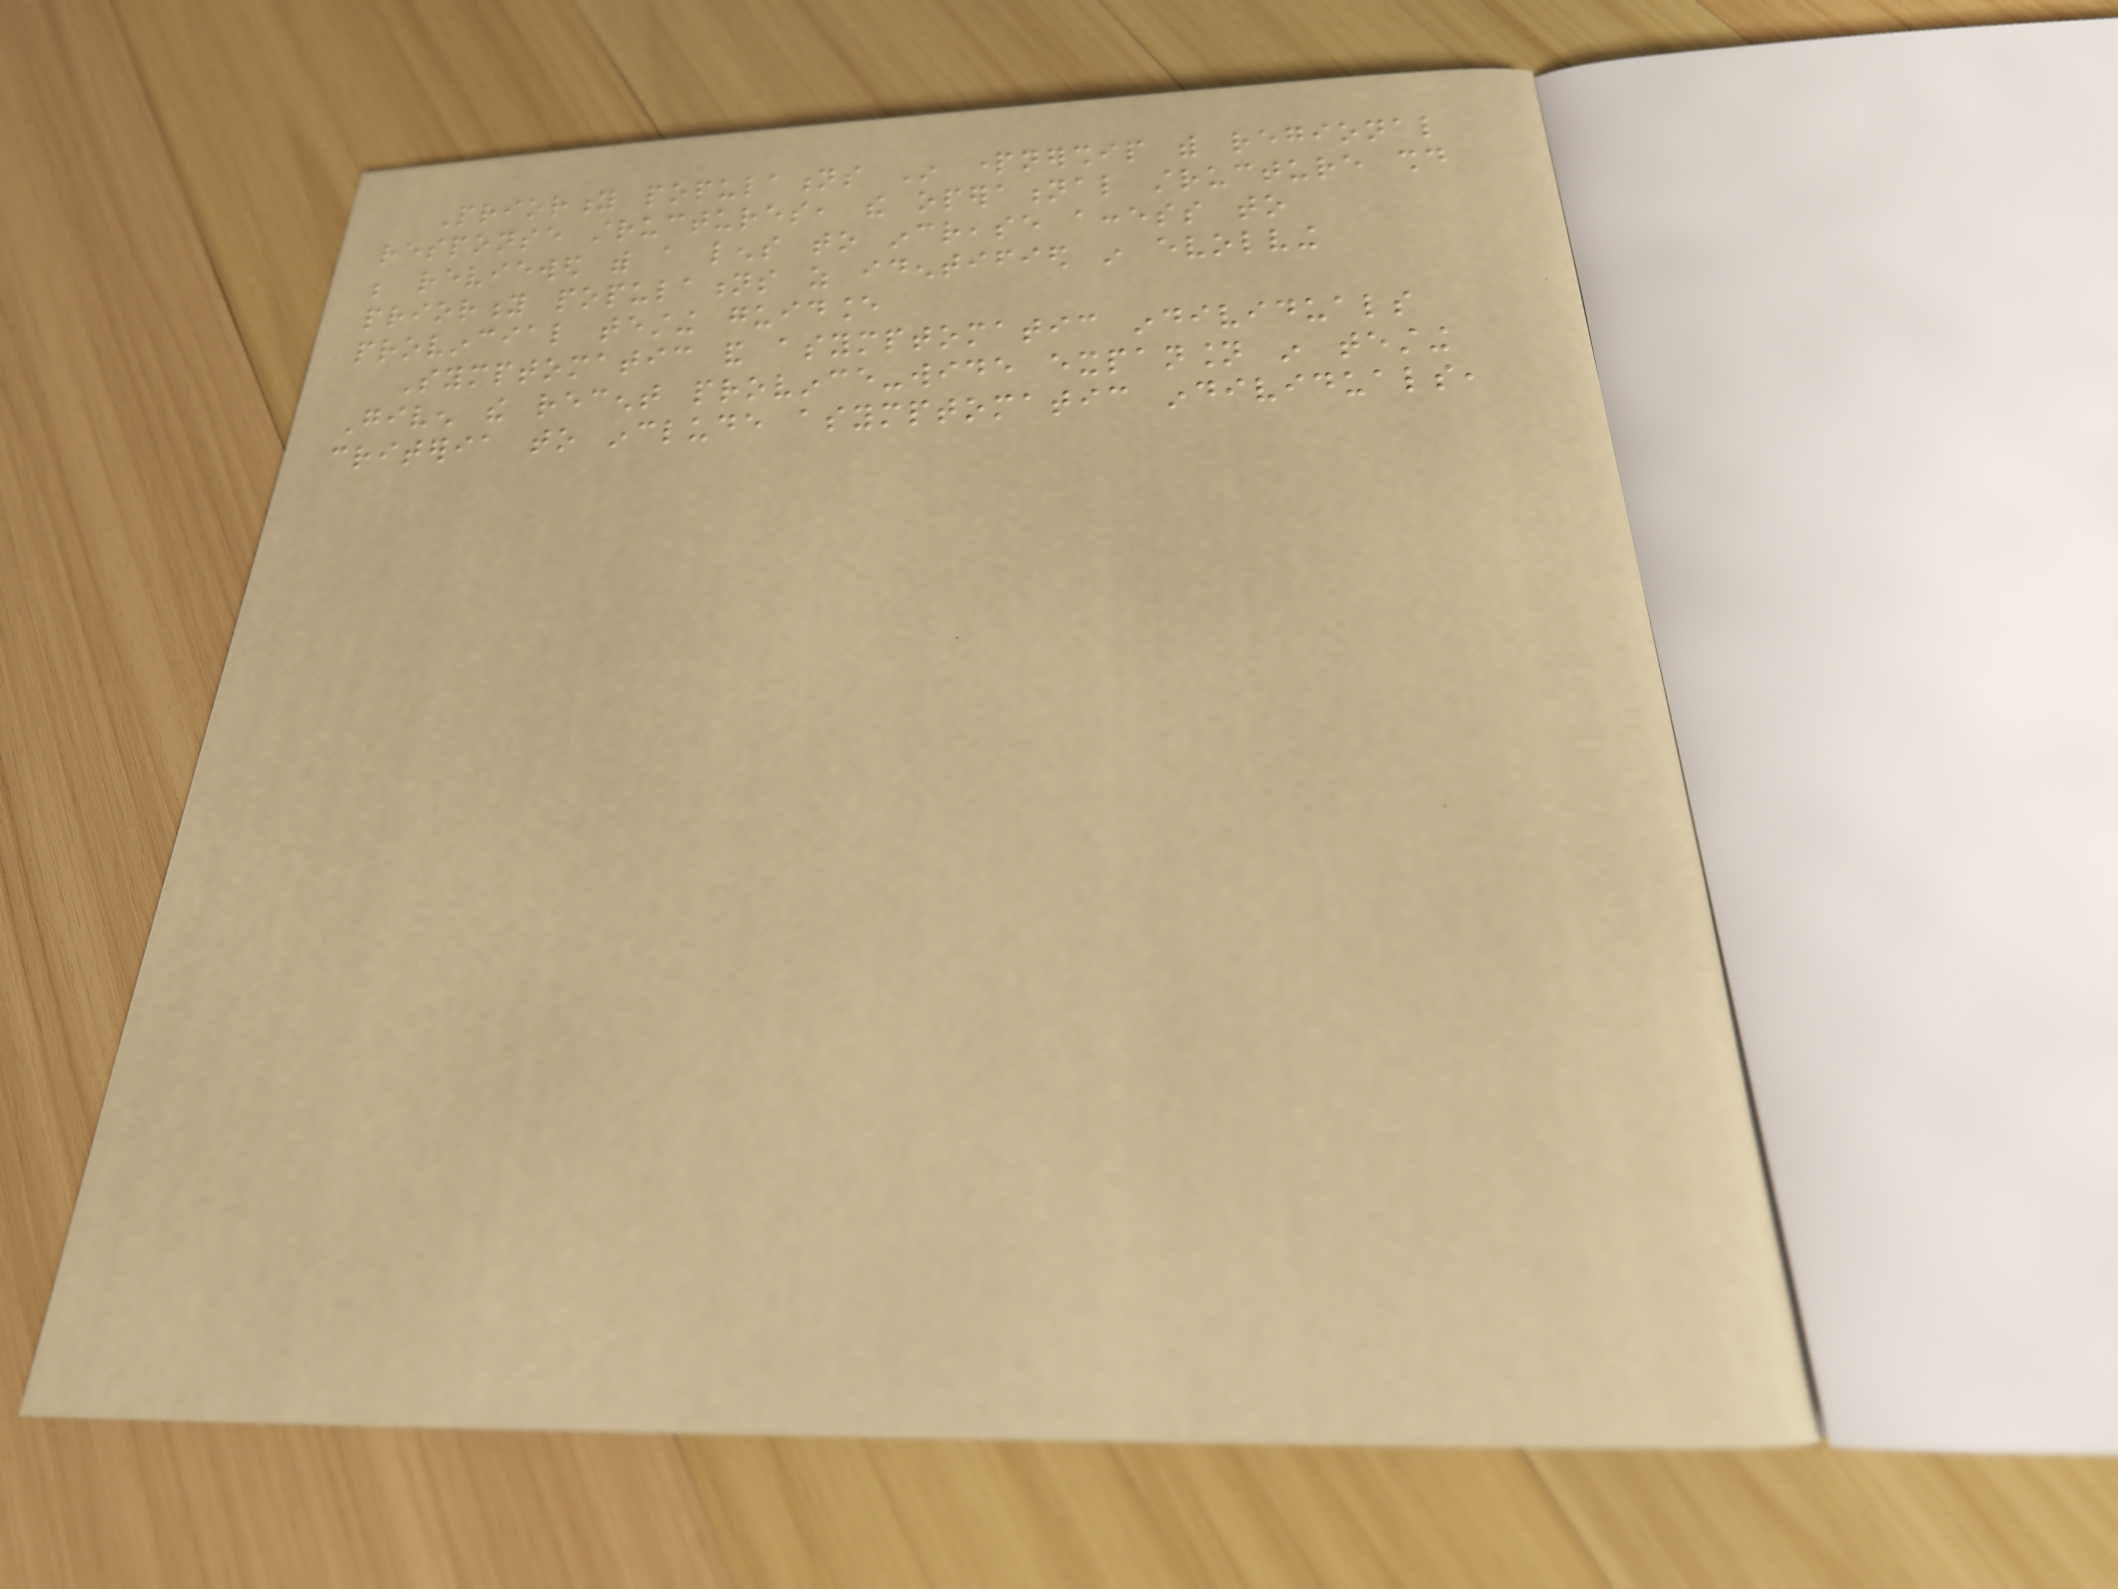Priority populations In partnership with regional
response structures, the operational structure should
be reviewed with a lens to increase access to
priority populations as identified in evolving
provincial testing guidance
Symptomatic and asymptomatic individuals
Given the recent province-wide expansion in testing
criteria to include asymptomatic individuals,
